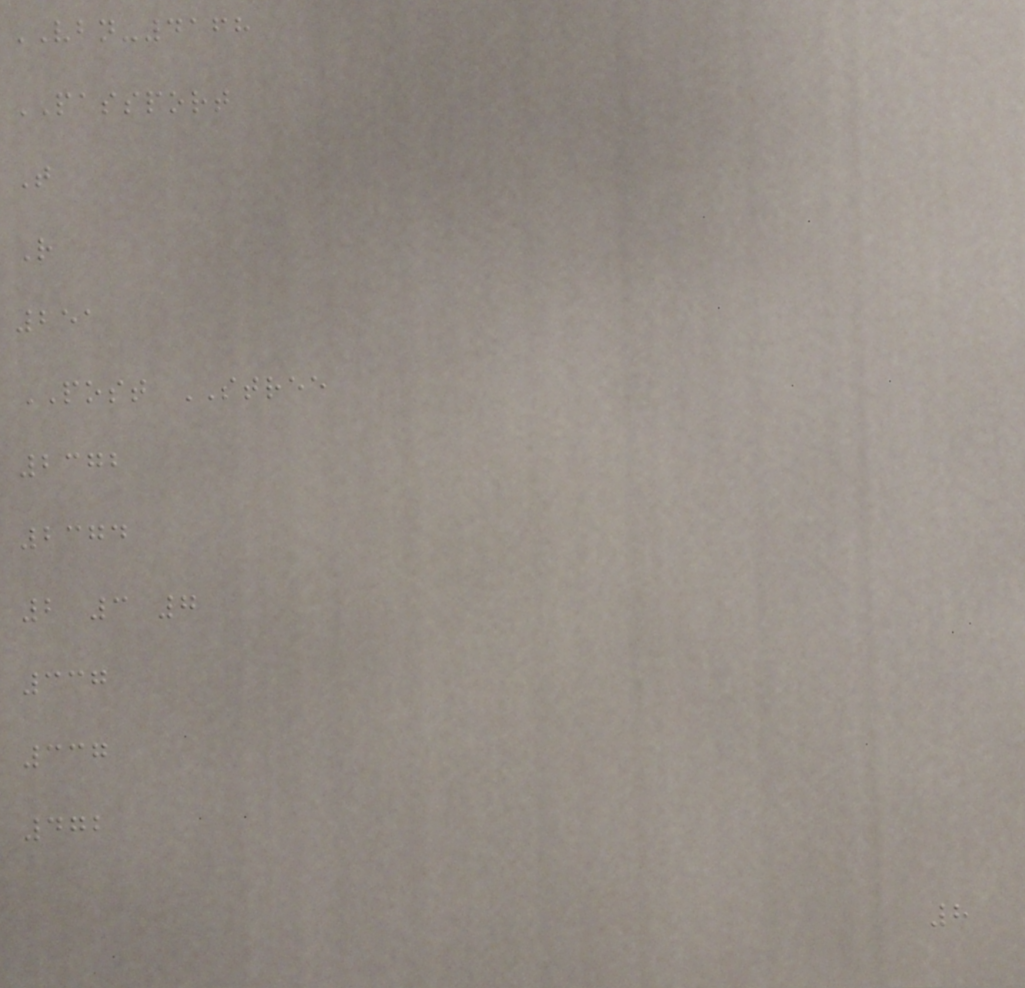VBN-4168
PASSPORT
T
R
251
POST STREE
2372
2374
2 3 7
337
337
472
8
